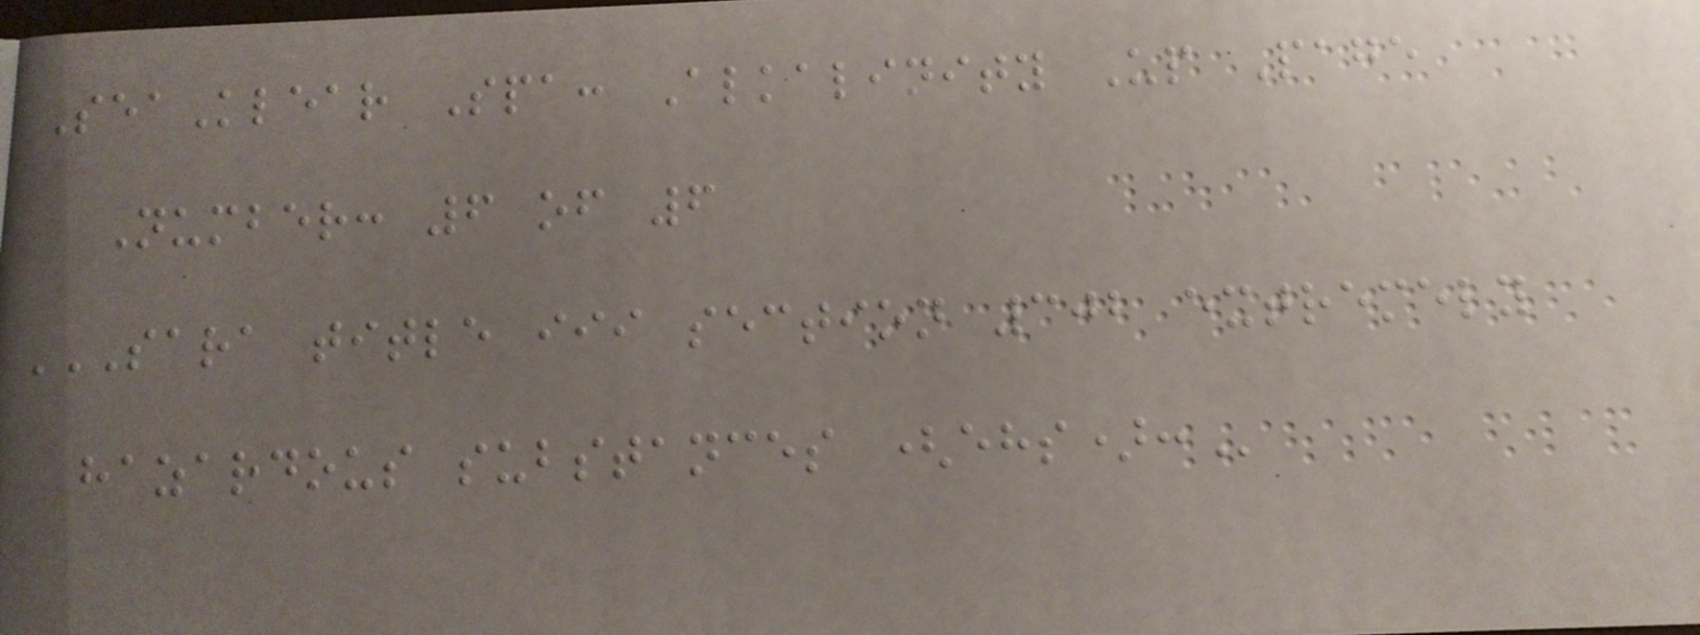SeaKlear Spa: Alkalinity Up Page
Number: 6 of 6
SARA TITLE III SECTION 302 EXTREMELY
HAZARDOUS SUBSTANCES (EHS):
